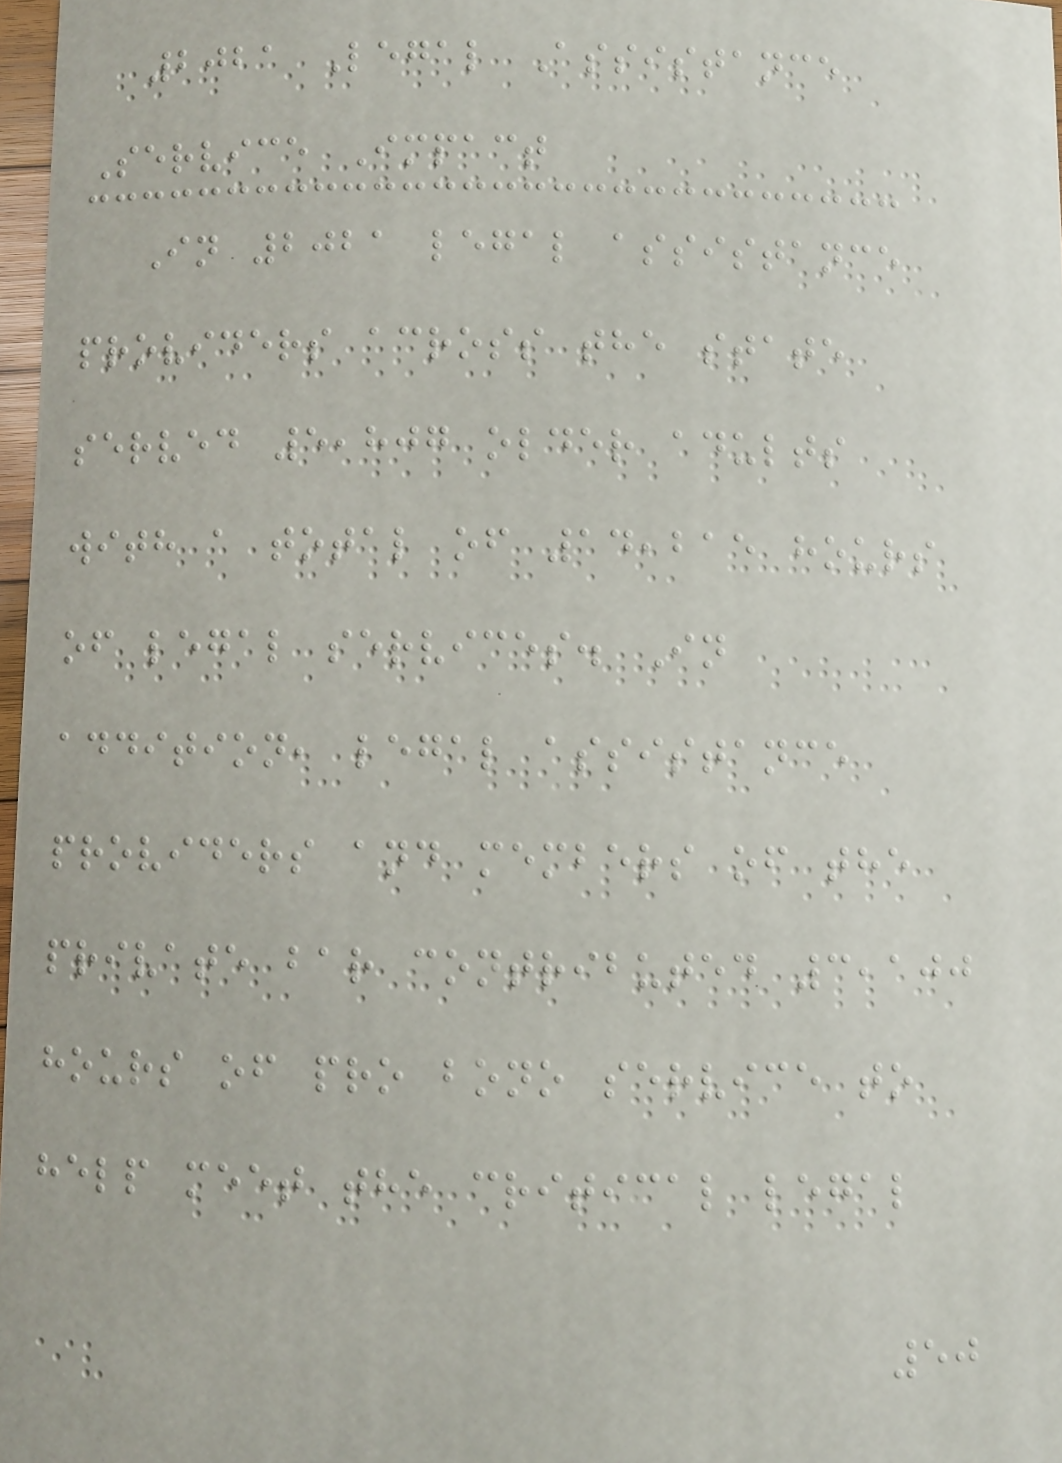2021 Legal Assistance
Service Impact
In 2021 legal assistance
providers across the state
served 5,807 older adults
with a total of 14,215 hours
of legal services. In
addition, legal assistance
providers and members of the
private bar contributed 3,100
hours of pro bono service to
help meet the critical legal
50
